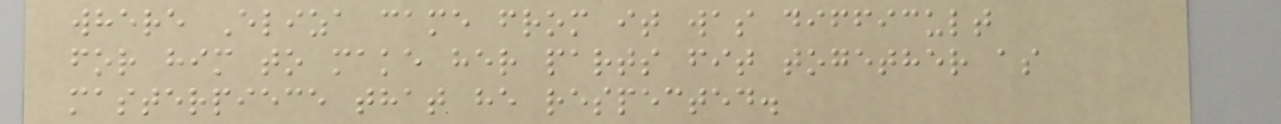where Eliza came from it was difficult
for him to make her parts fit together as
masterpiece that he respected.
